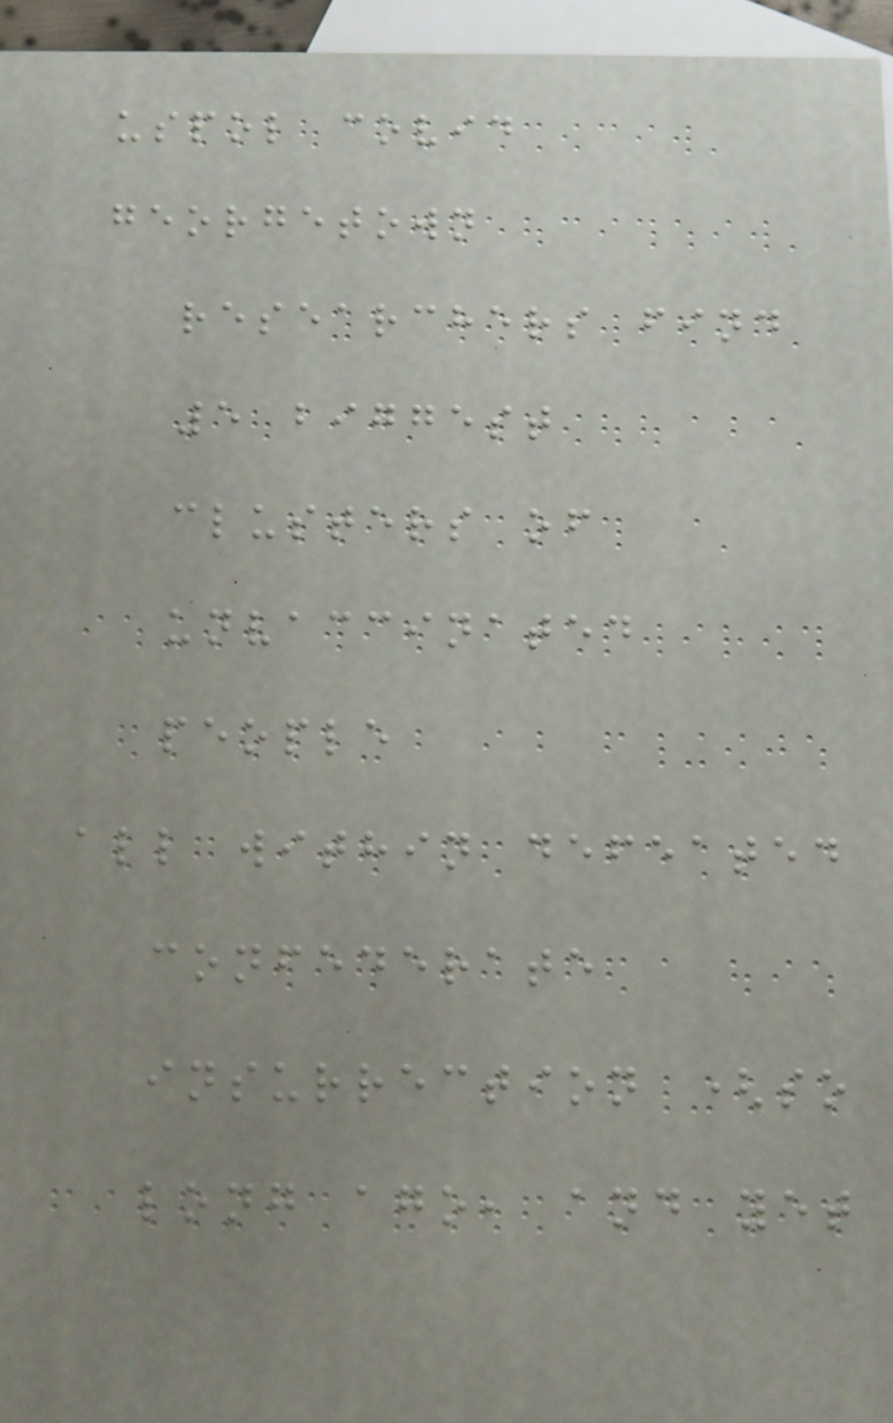uspol covid
georgetown
researchers find
5 biggest
clusters of
unvaccinated
people
all within defeated
confederate
insurrection (so
long ago, and yet
